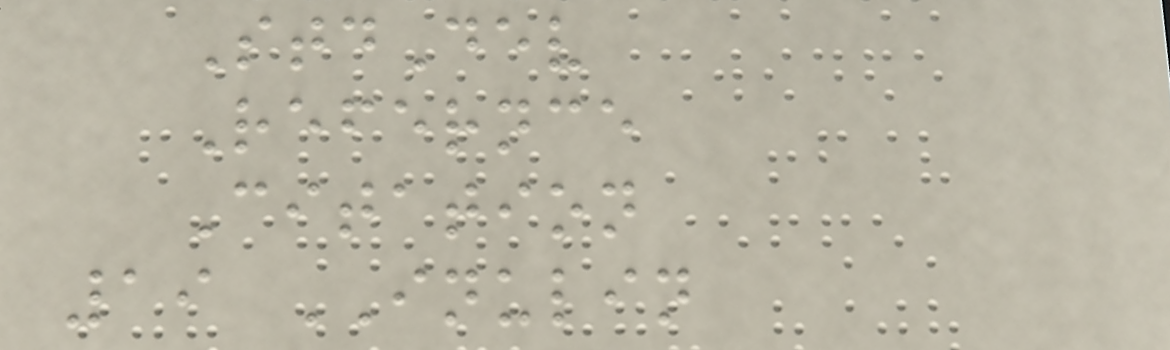StdDev
Refernce
Citation
19 INULIN
